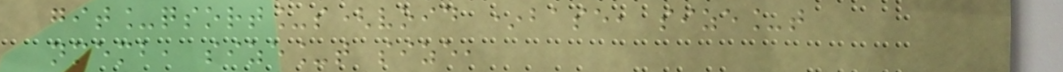git_qsort_s(void *base, size_t
nmemb, size_t size,
